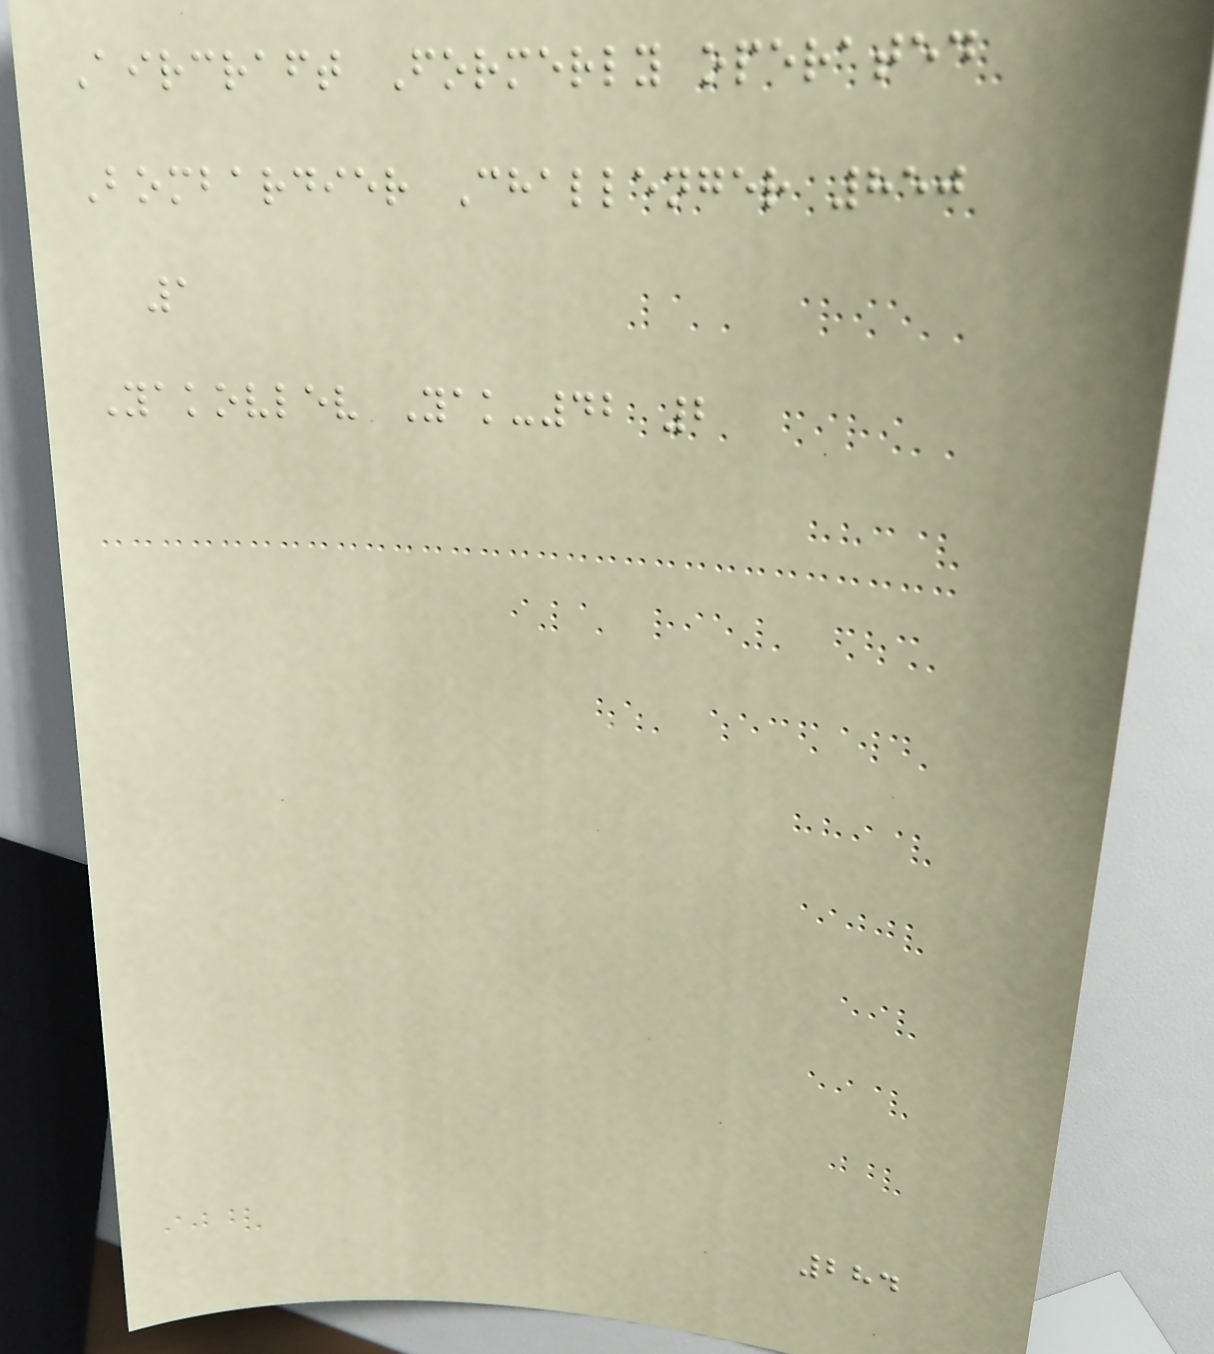Aircraft Formerly operated
Bombardier Challenger 850
1
Yakovlev Yak-42 2
284
